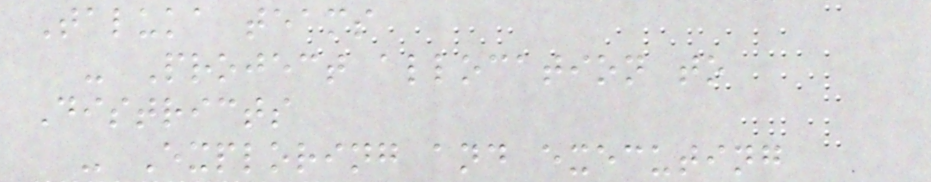Taluka teams
- Project allocation to
Districts
- Exploring and executing
